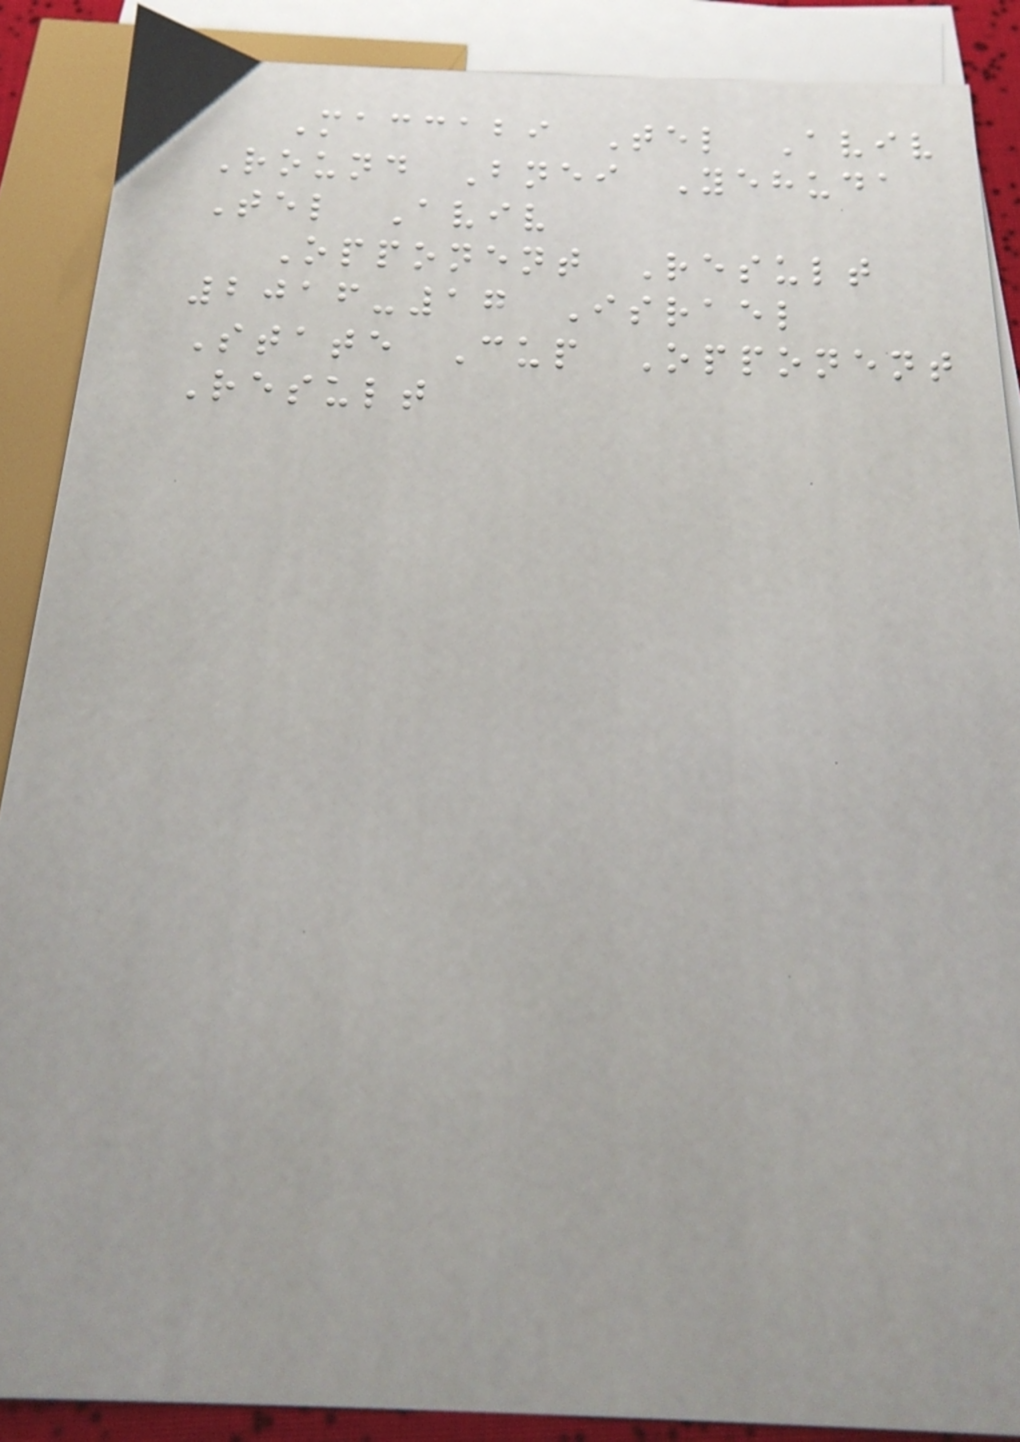Maccabi Tel Aviv
Round Bnei Yehuda
Tel Aviv
Opponent Result
2016-17 Israel
State Cup Opponent
Result
